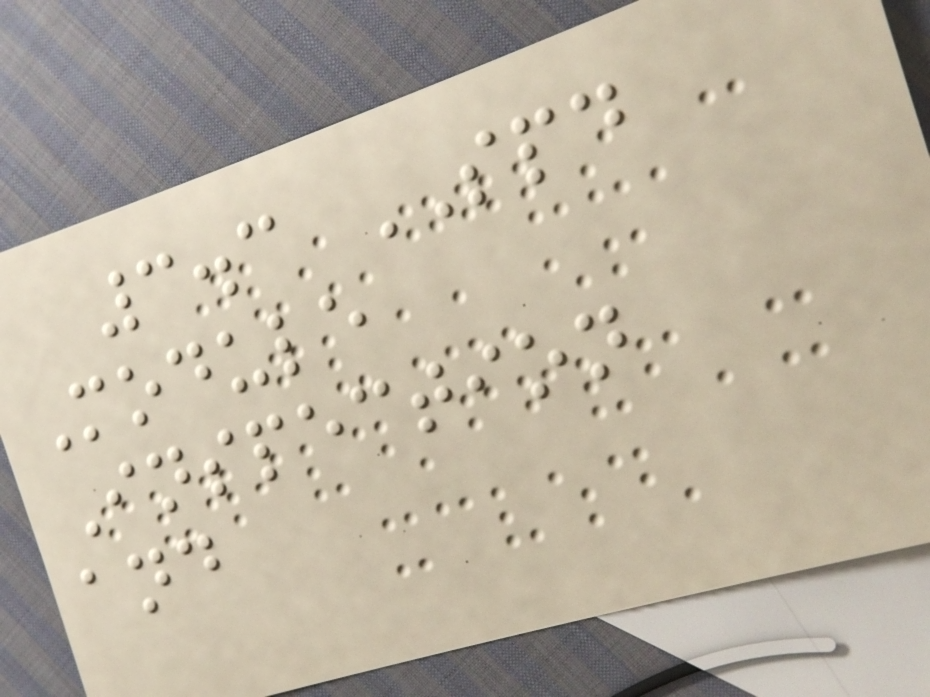3.3 SPD
Module
Inspection
and
